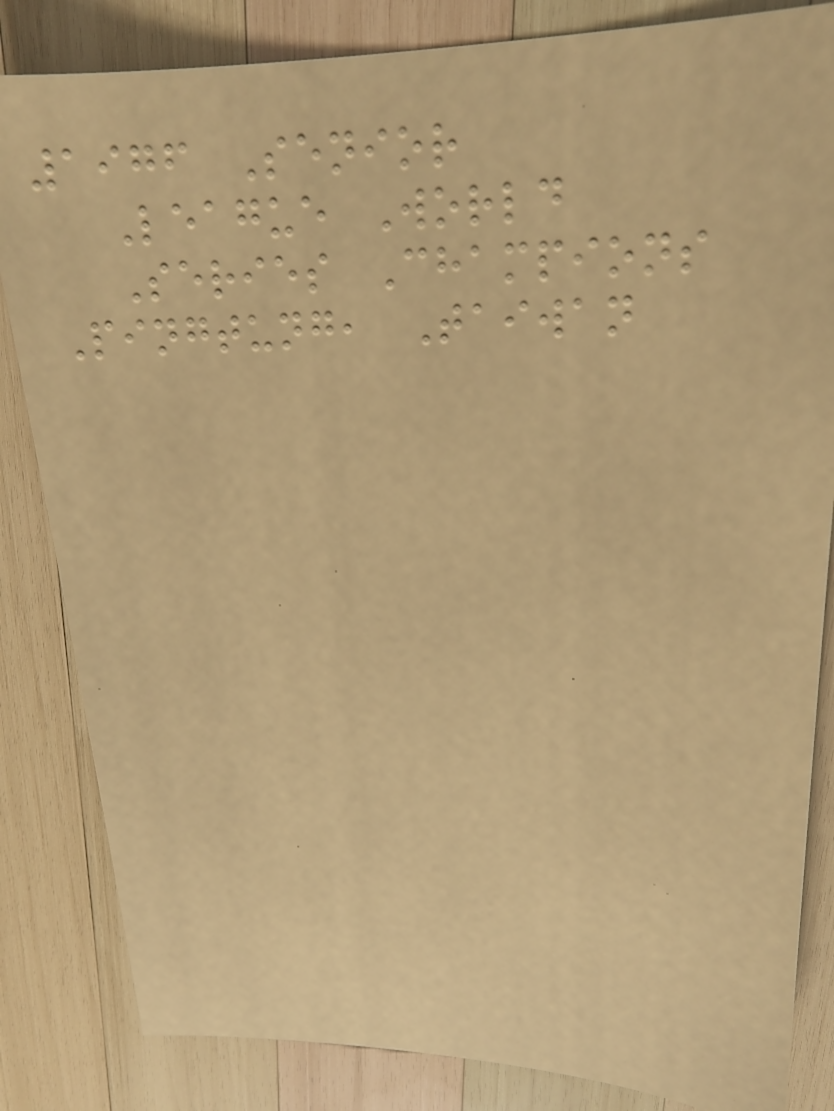1976 Senior
League World
Series Champions
Pingtung, Taiwan
